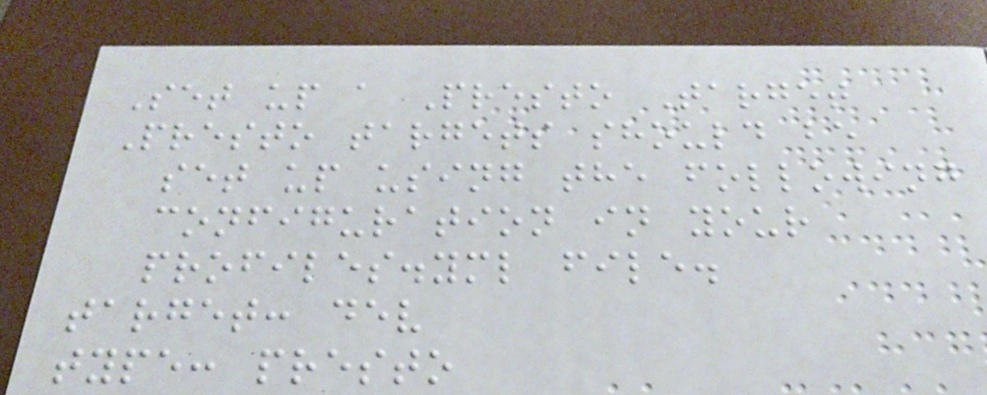Set up a Presto Target
Presto targets should be
set up using the following
configuration in your
profiles.yml file.
target: dev
type: presto
